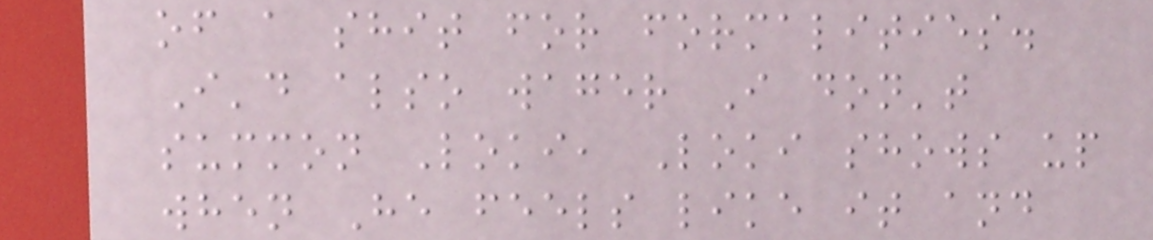of a shit for formalities.
I'd also wager I don't
summon Loki, Loki shows up
when He feels like it and
